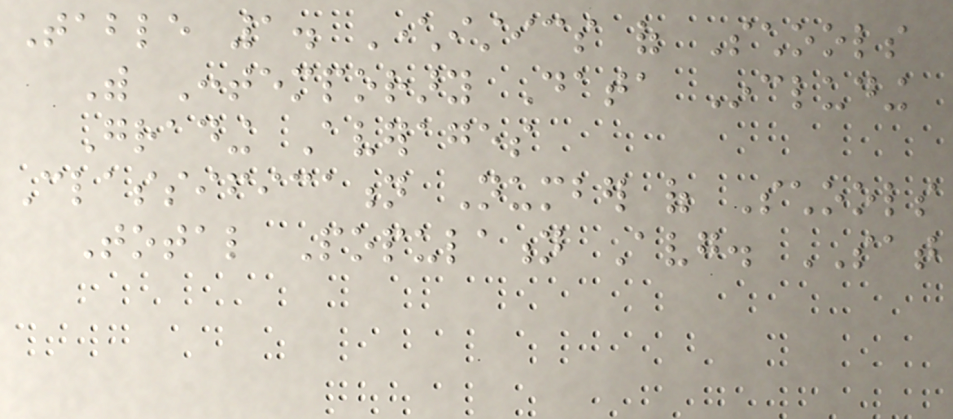Table 1. Characteristics of Schools
With Contemporary Data Including
Grading Averages
Classification Number of Schools
Total Population Avg. SAT
